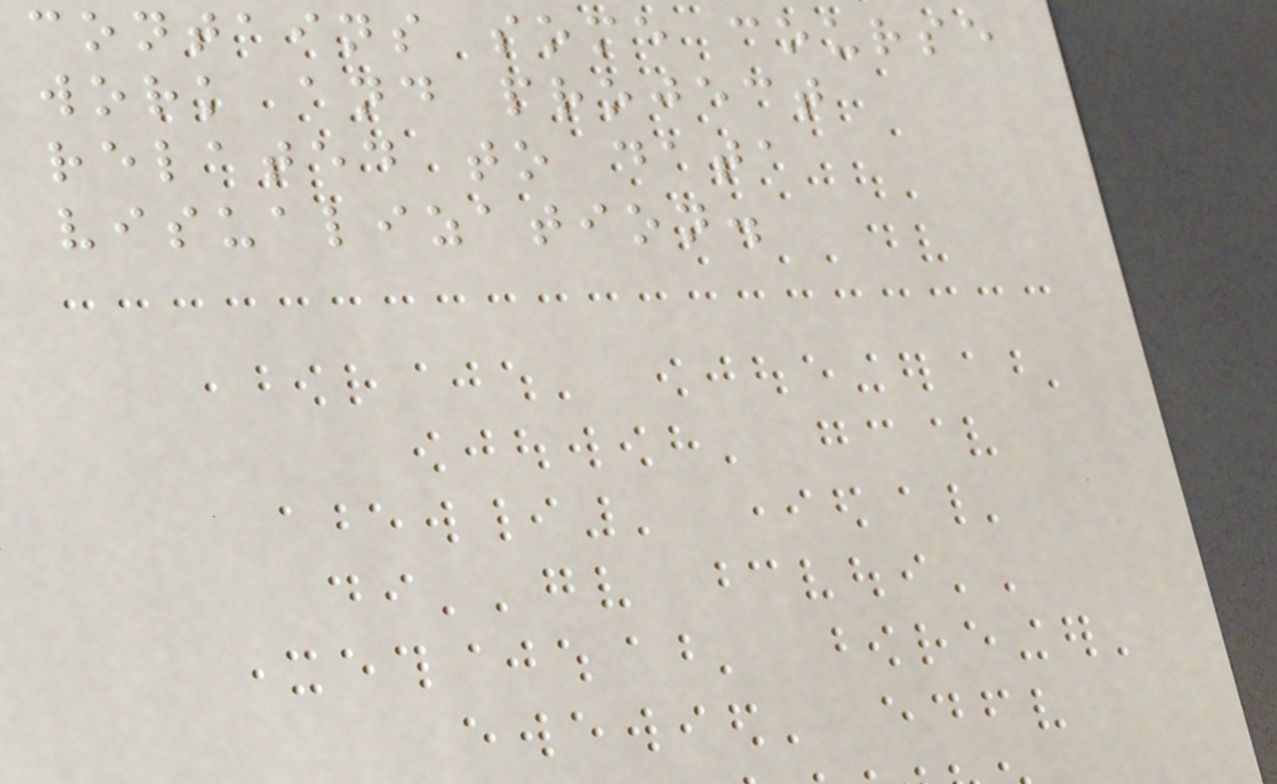contains some course
work and project
related to data
visualization.
